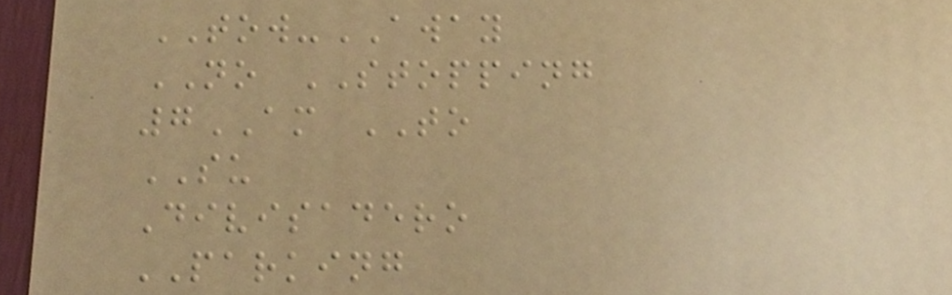TOW-AWAY
NO STOPPING
7AM TO
SU
Divisadero
PARKING
